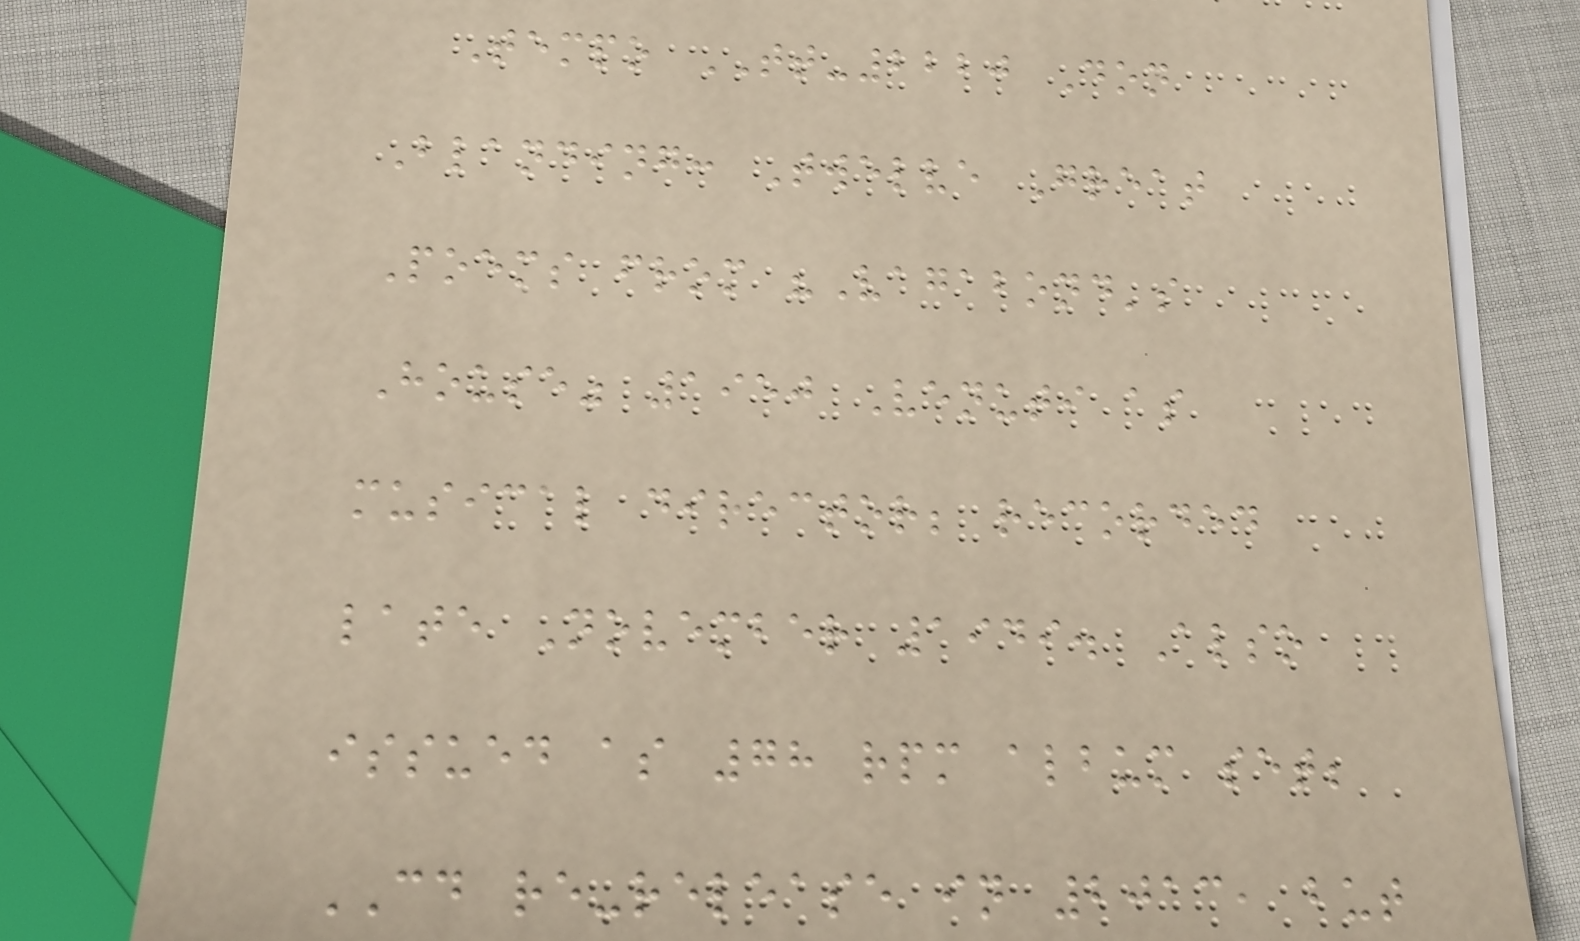Tempo TT-2220 Don
Blanding: Twelve Great
Poems from "Vagabond's
House" 1950 Venuti as
musical director; recorded
late November 1949. Also
issued as 78 rpm album set;
CD re-release in 2013, but
